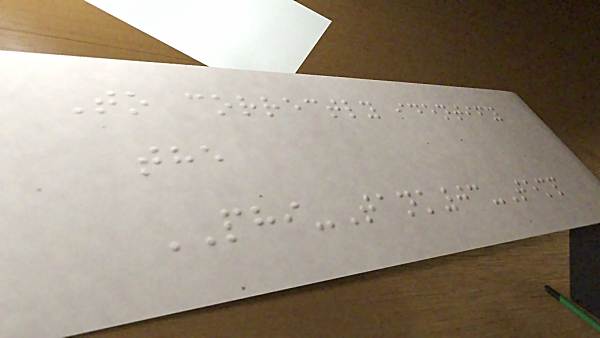To correctly identify
the
PHI-Tank03-Temp
